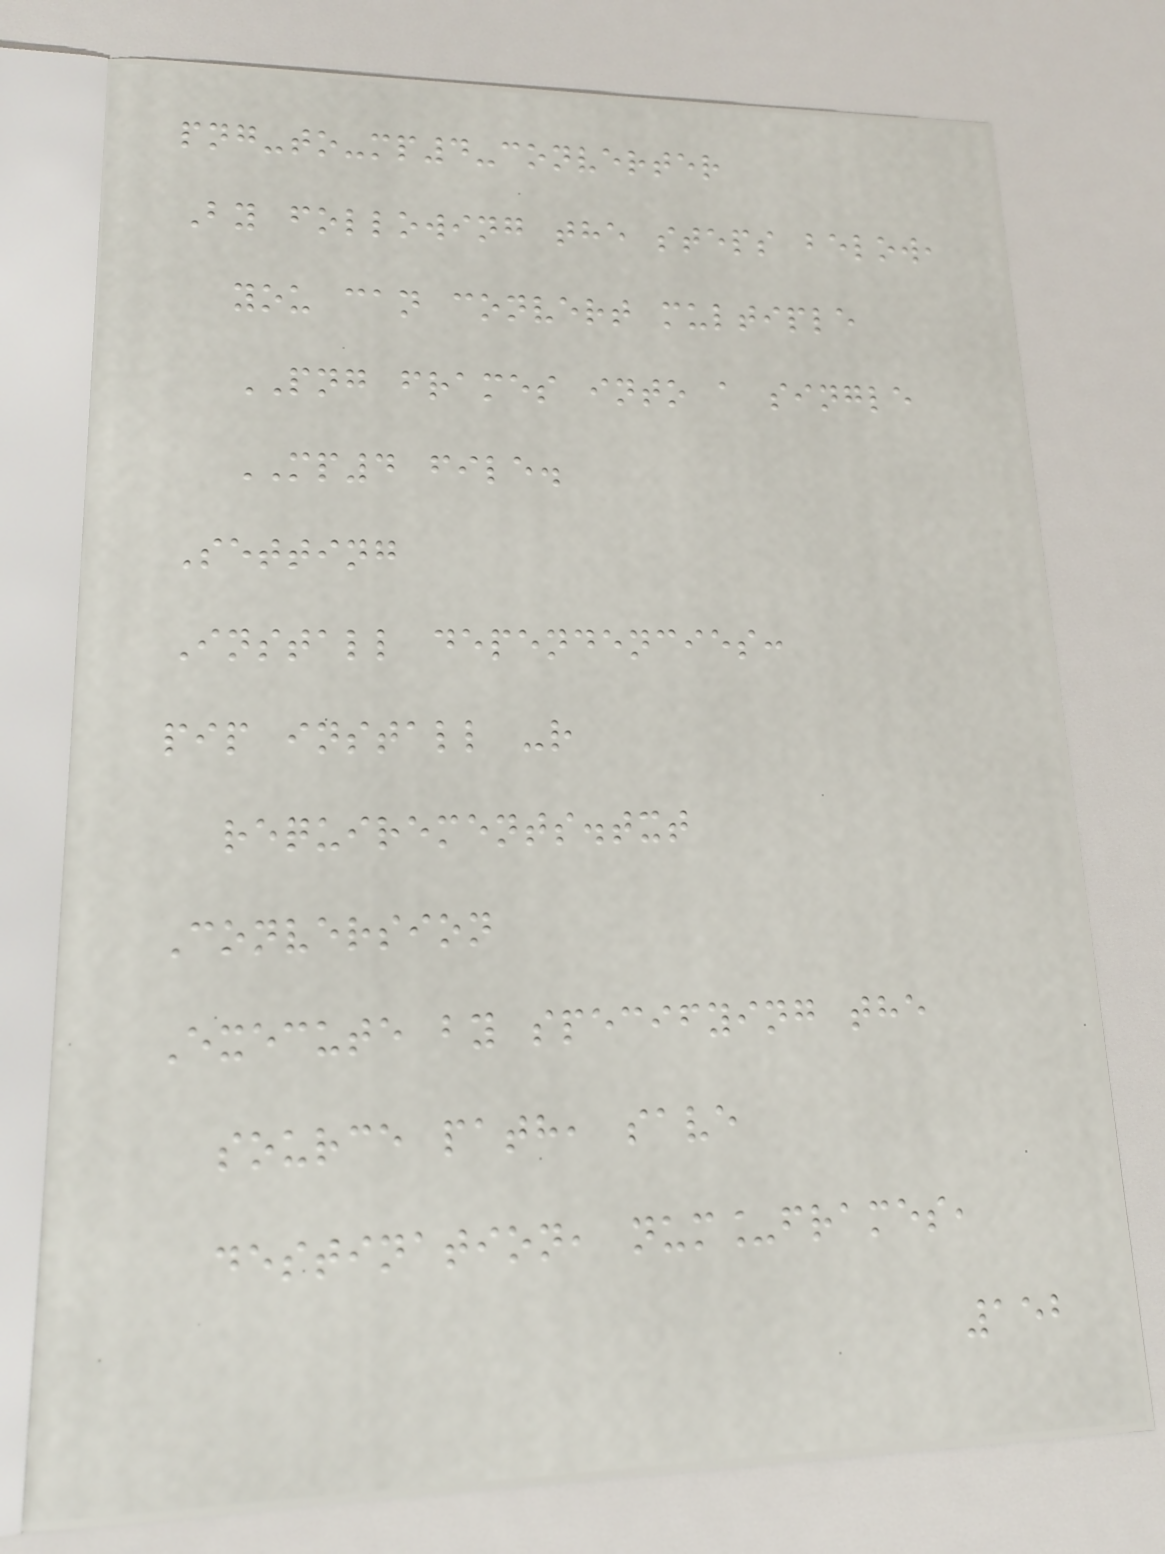png-to-mp4-converter
By following the steps below,
you can convert multiple
PNG frames into a single
MP4 file.
Setting
Install dependencies:
pip install -r
requirements.txt
Conversion
Execute by specifying the
source path, save
destination, num_frames,
152
